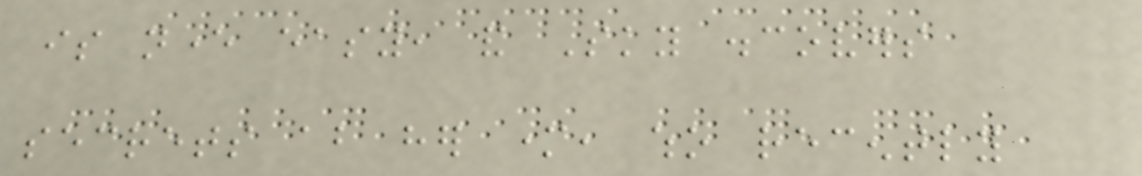is never easy, and Sky discovers
secrets about her mother, who recently
